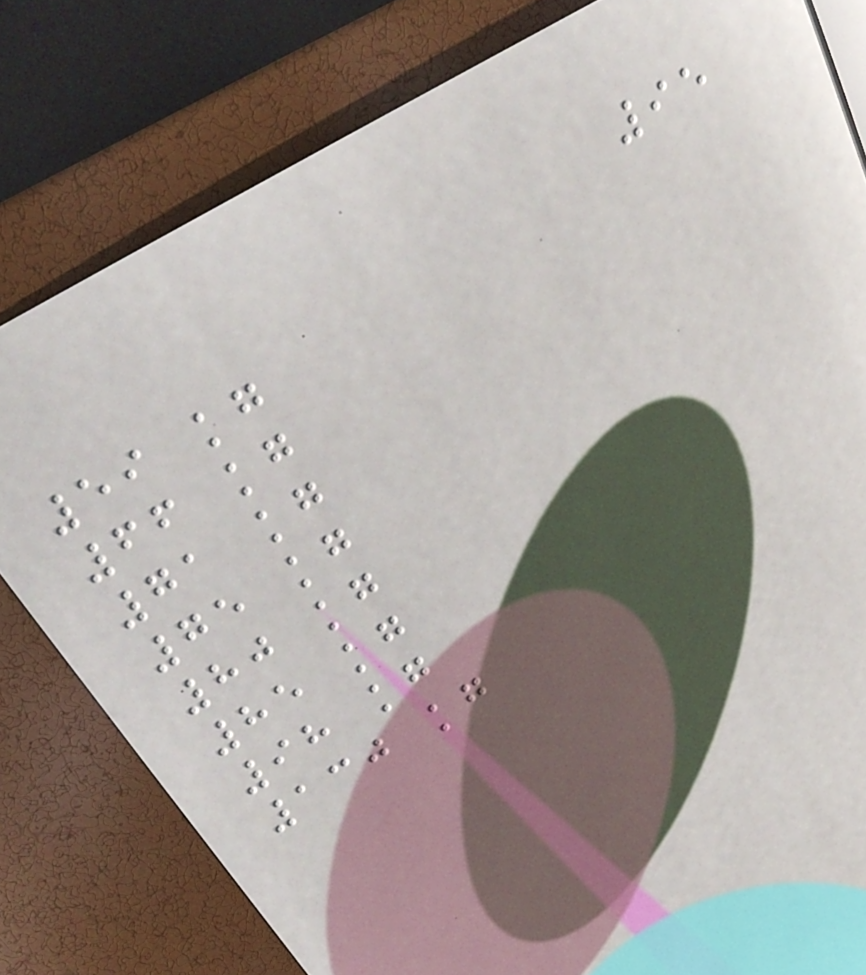95
59 kg
66 kg
71 kg
75 kg
80 kg
85 kg
98 kg
130 kg
